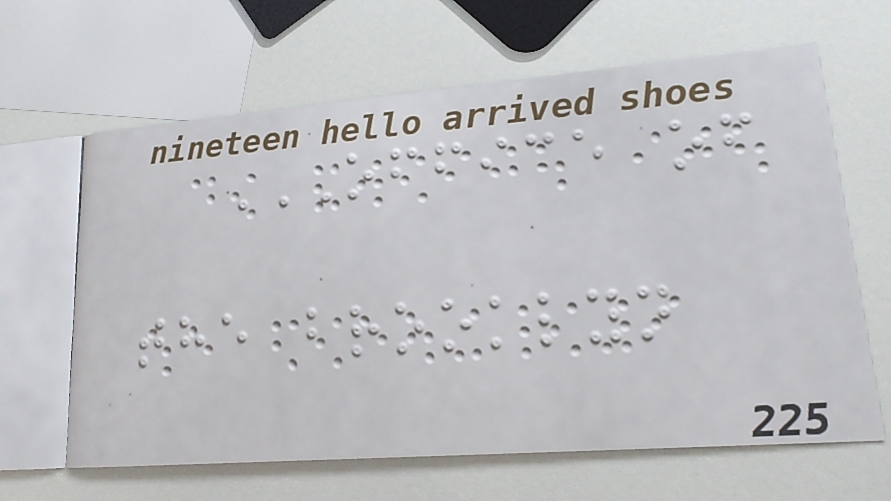OFFICE OF
THE BROOKLYN
